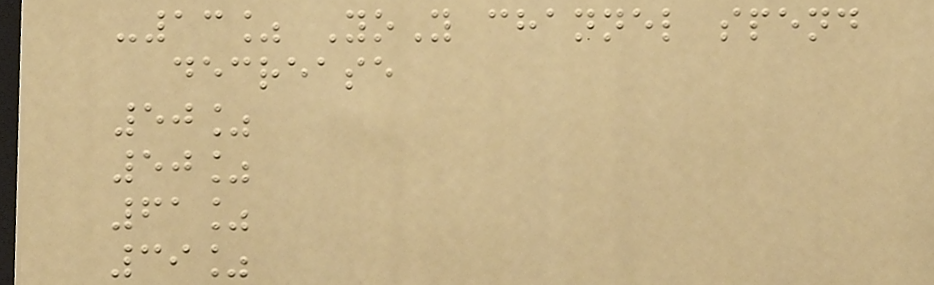-13% YoY channel spend
decrease
50%
50%
61%
39%
